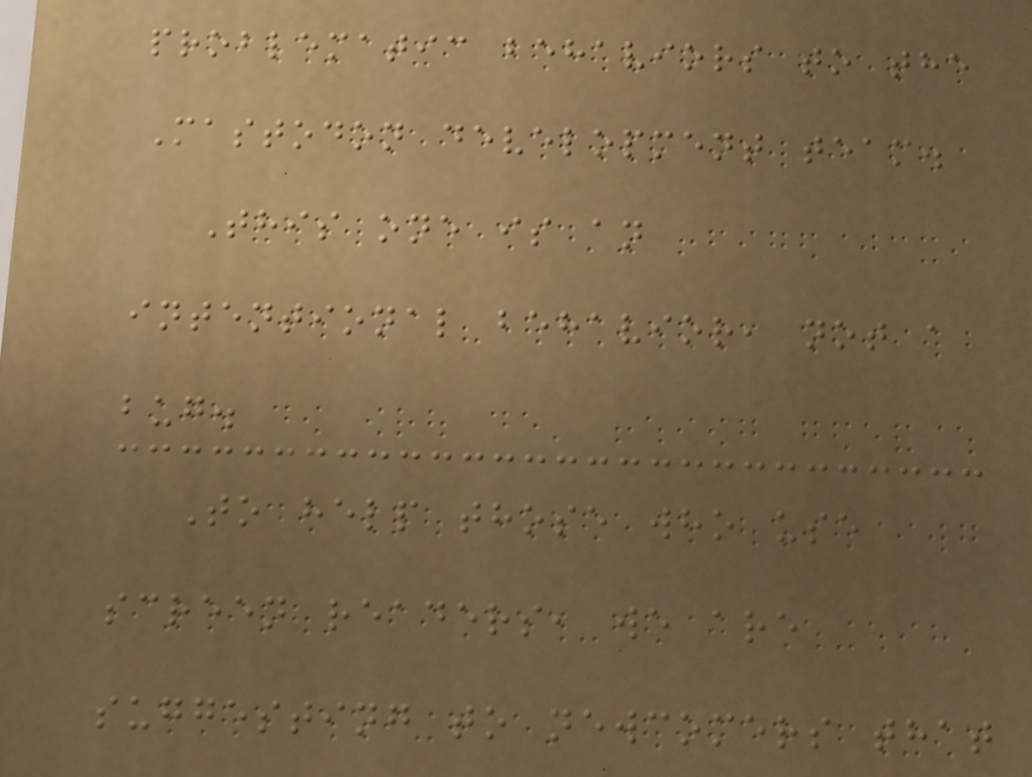problematic behaviors to the
Mastodon development team.
This one is an
intentional behavior, not a
bug.
To help those who use
screen readers, we are
suggesting to newcomers that
